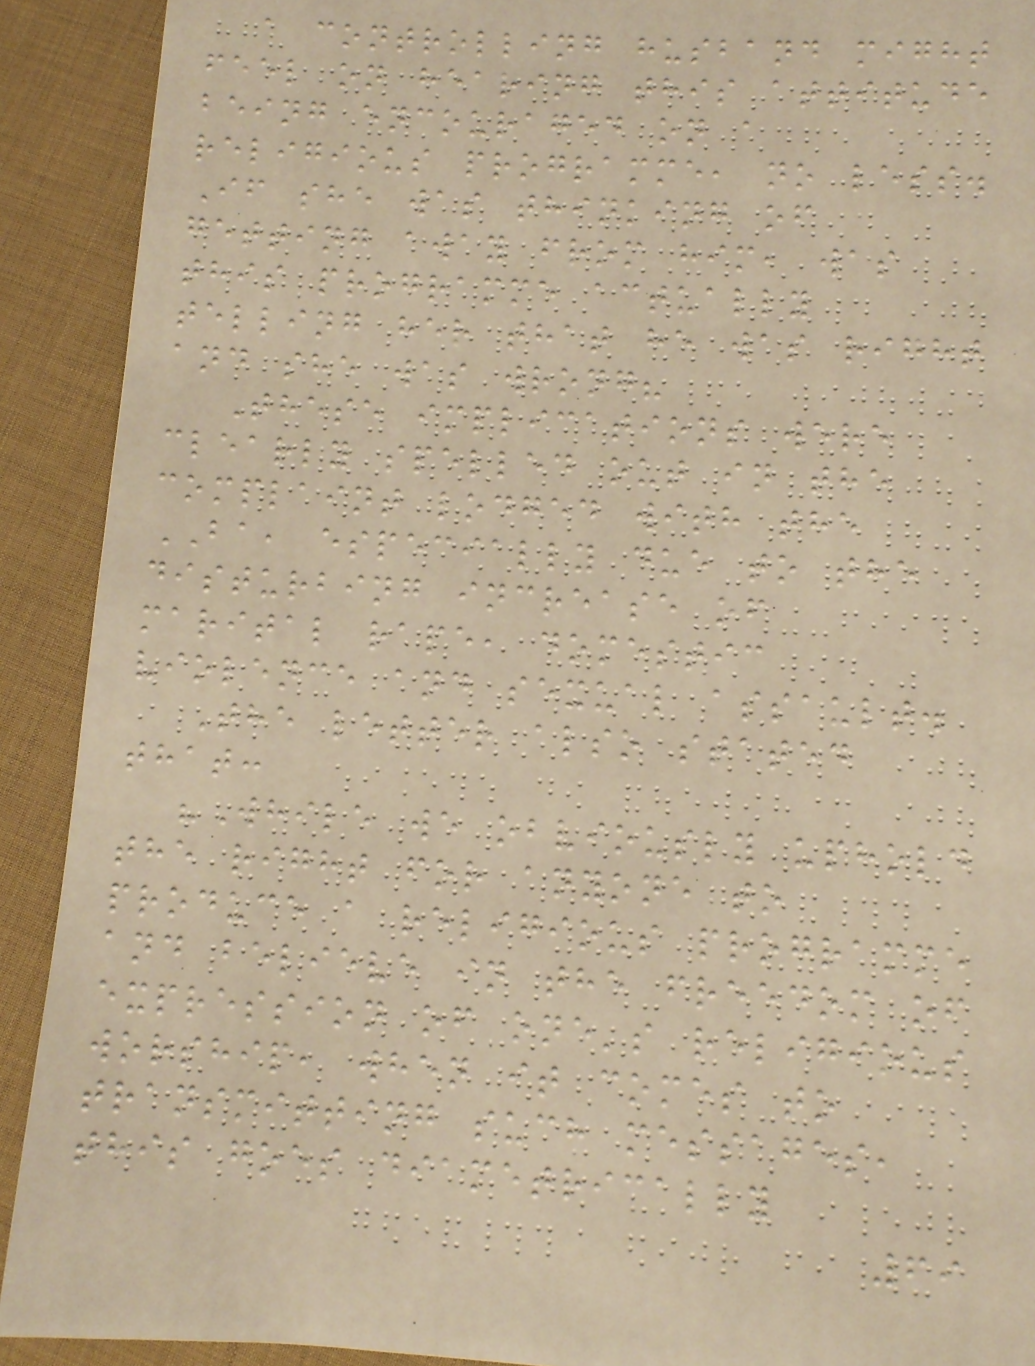a controlling husband might
feel on hearing this attitude
being encouraged on a
religious programme, no less.
If she was thinking of
getting away from him, was
this programme actually
telling her that he was right
and she was wrong?
These implications were
clearly spelled out in the
complaint lodged with the
BA, especially due to the
disturbing increase of
marital rape, domestic
violence and sexual assault.
The letter also stated
that:
"While we obviously uphold
the right for anyone to
produce a religious programme
and believe in the freedom of
expression of one's religious
worship, when it comes to
transmitting such messages,
this goes diametrically
69
